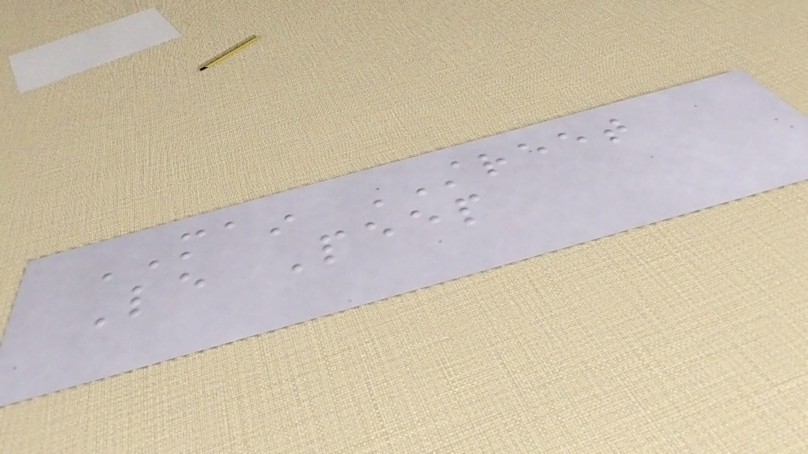MAIN STREET
Le Peep
